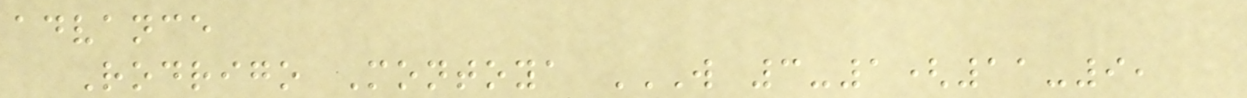advance
Rodrigo Montoya W 3-1(11-9,
